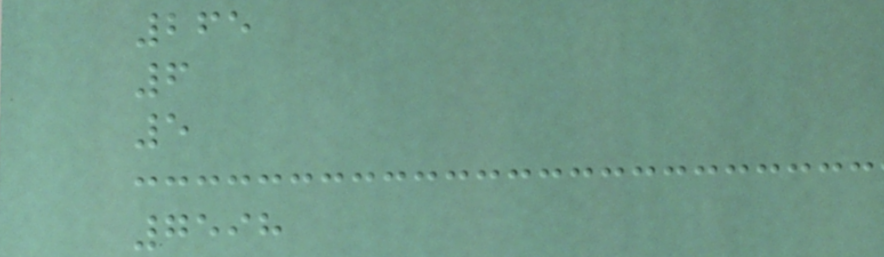265
6
5
7598
